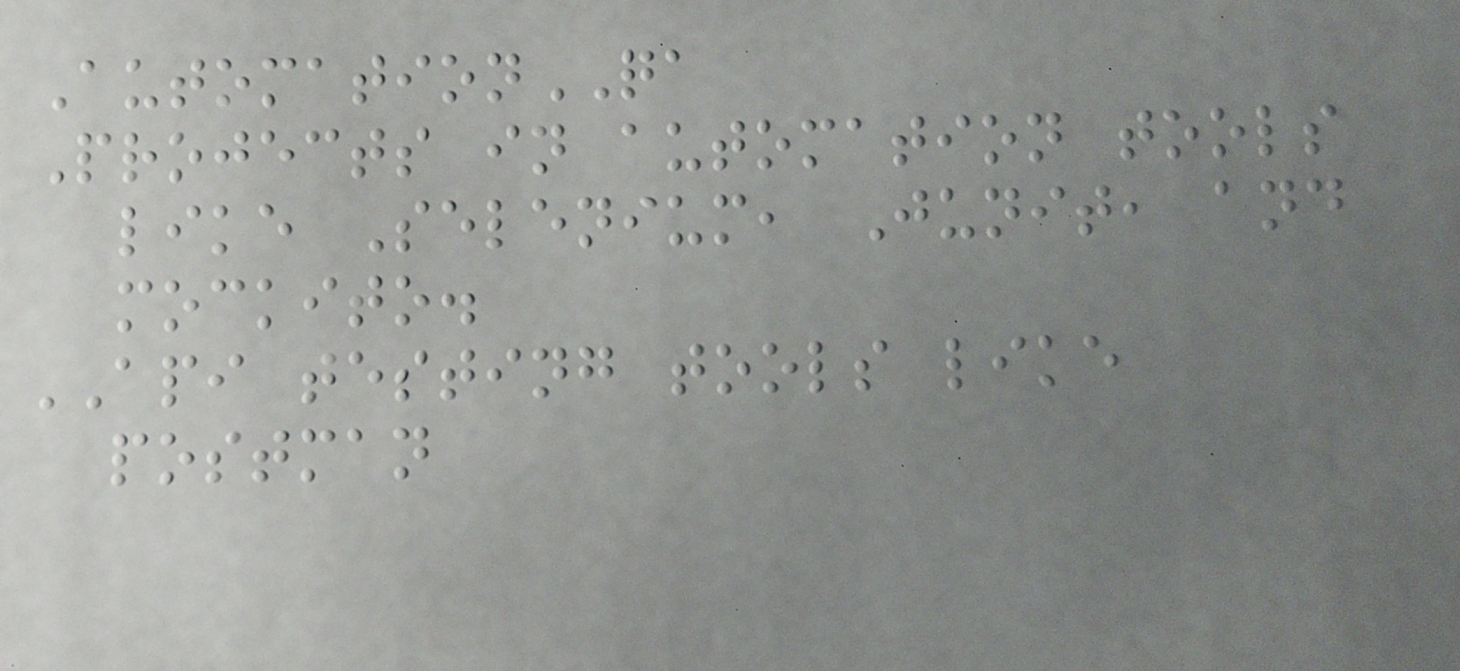AutomationQA
Projects in automation tools
like Selenium, Junit, and
mockito.
API testing tools like
postman
